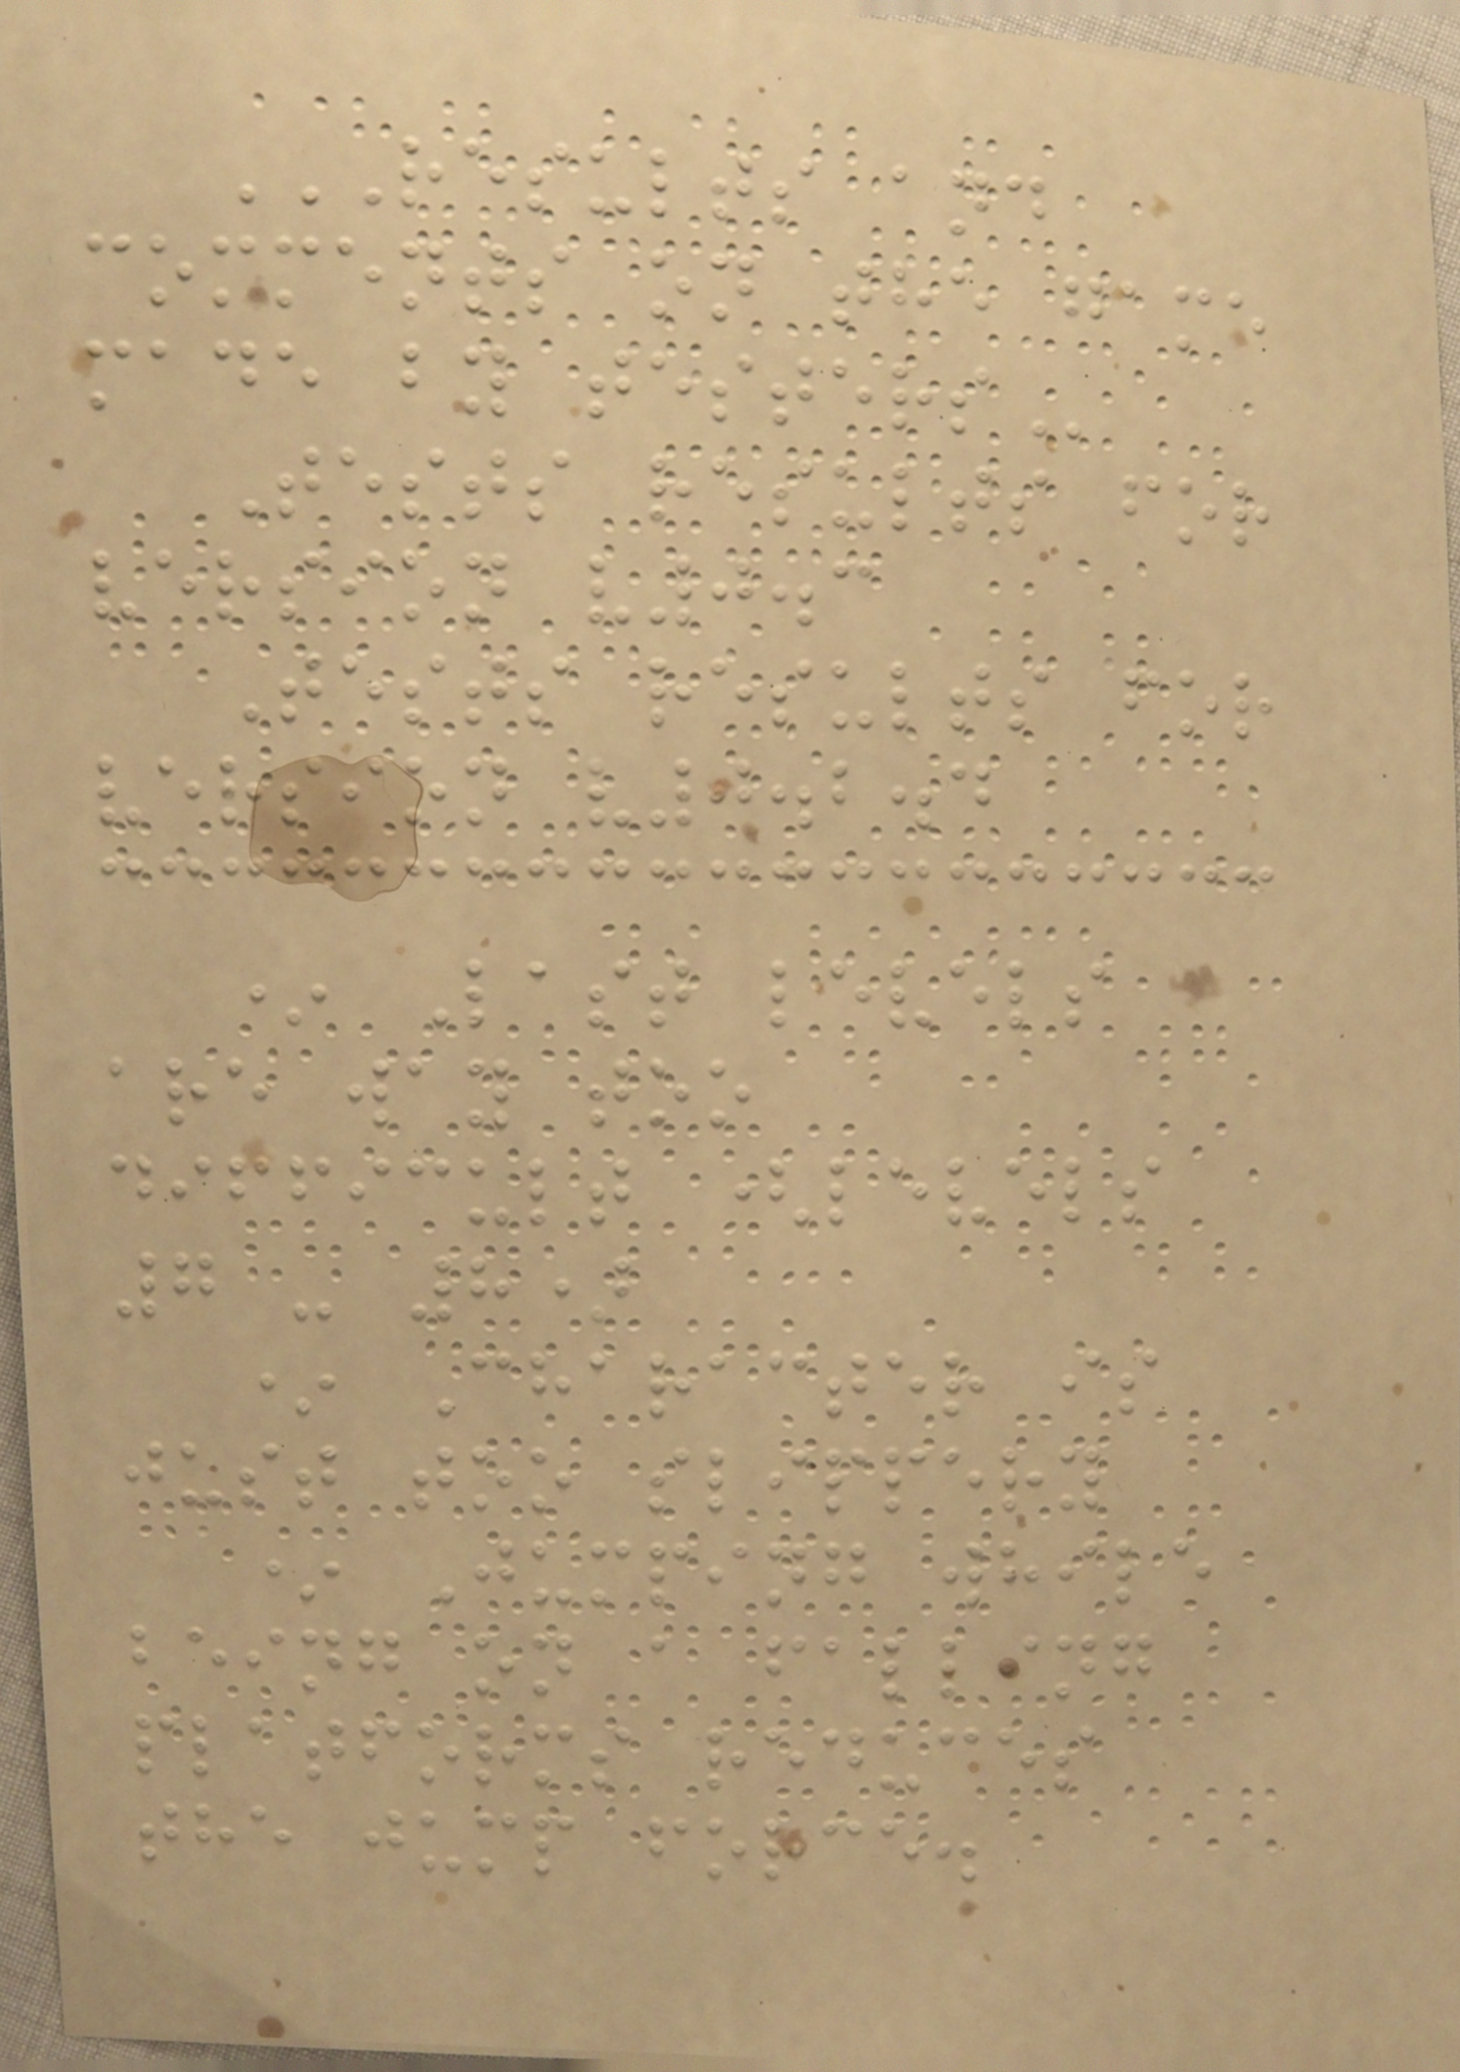RESULTS AND
COMMENTS ON THE GAME
MADE BY TESTERS
Tests results for
version v0.3
Tests results for
version v0.2.4
* Last levels
are way too
difficult (levels
7 - 8)
* Character is
just too slippery
* Jumping while
being on a falling
platforms reduces
the jump force.
